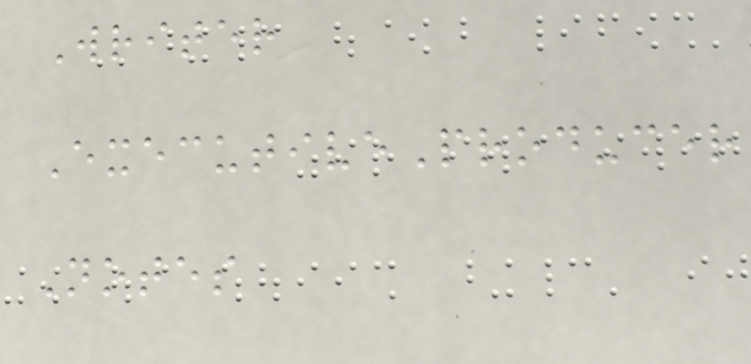Writer
ExecutiveProducer
Notes
